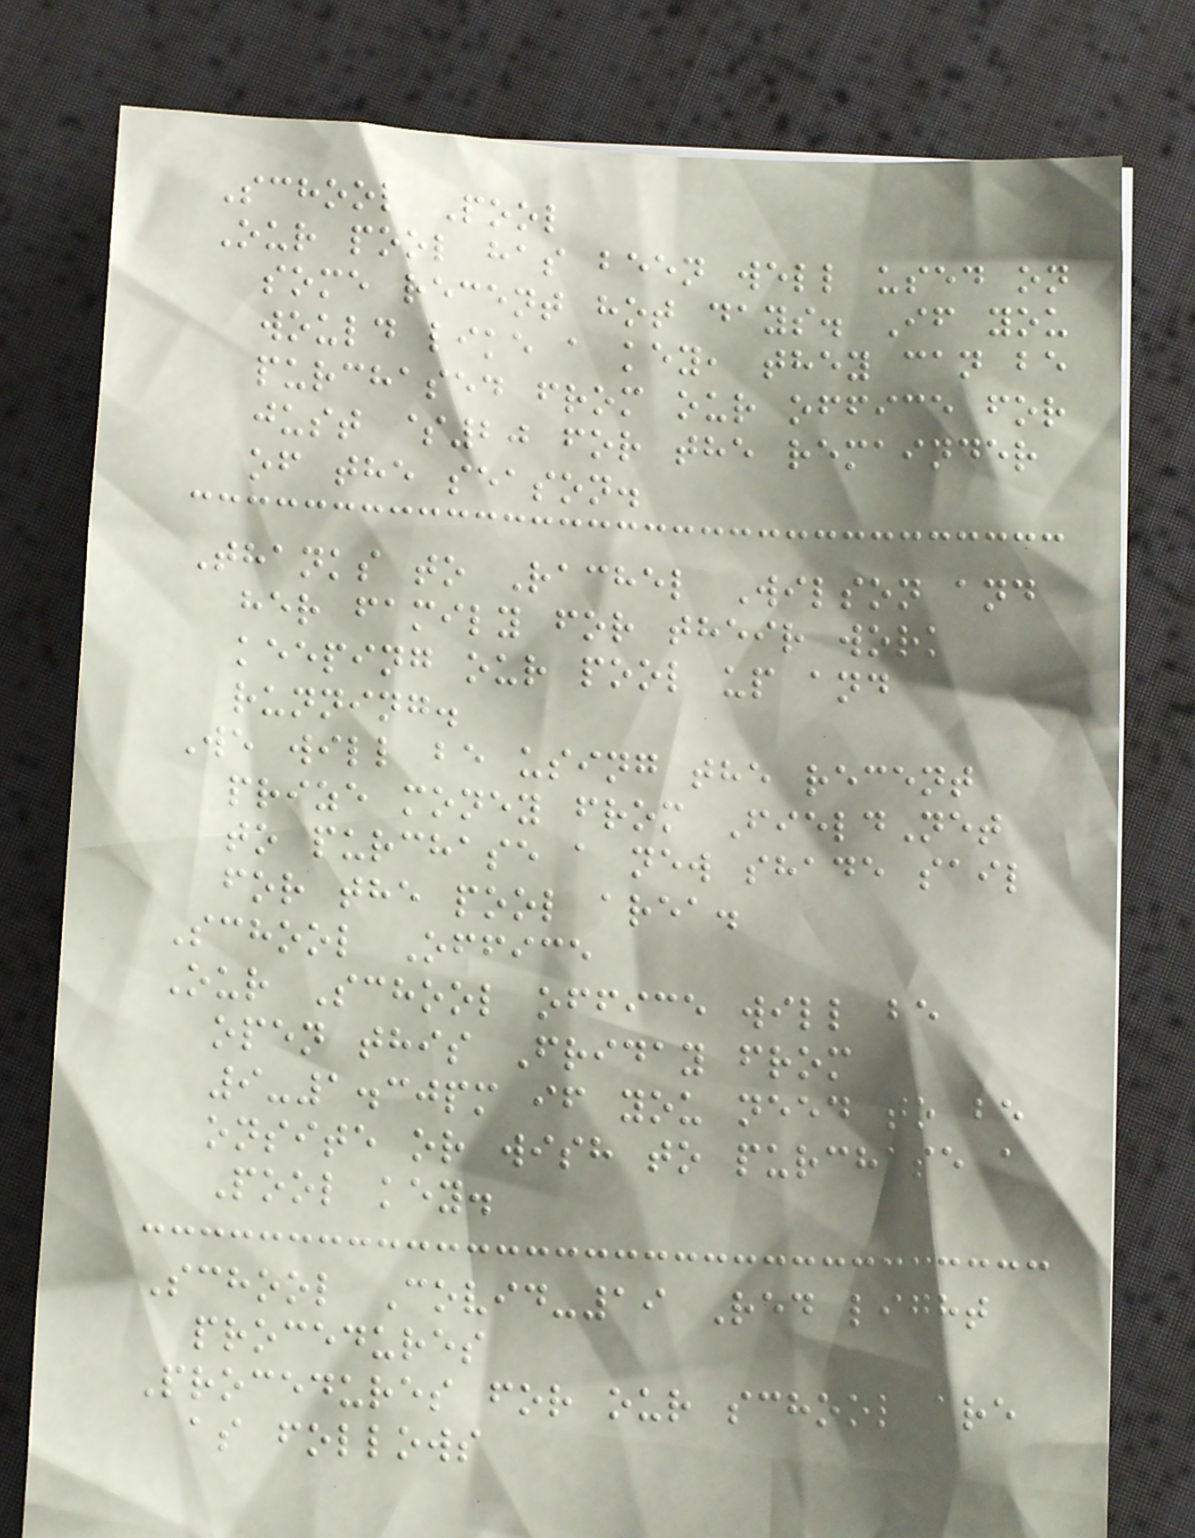School Pool
Our pool has been well used on
some recent hot days. If you
would like a key, they can be
purchased from our office for
just $20 for the remainder
of the season.
Thanks to Rachel Wilson and
her family for their work
keeping our pool up and
running.
We will be using the recent
prize money from FieldNet
to purchase a new shade sail
for the pool area.
School Office
Our School office will be
open this Friday from
9-1.30pm if you need to be
onsite or wish to purchase a
Pool key.
School Covid-19 Red light
procedures
Procedures for our school are
as follows
